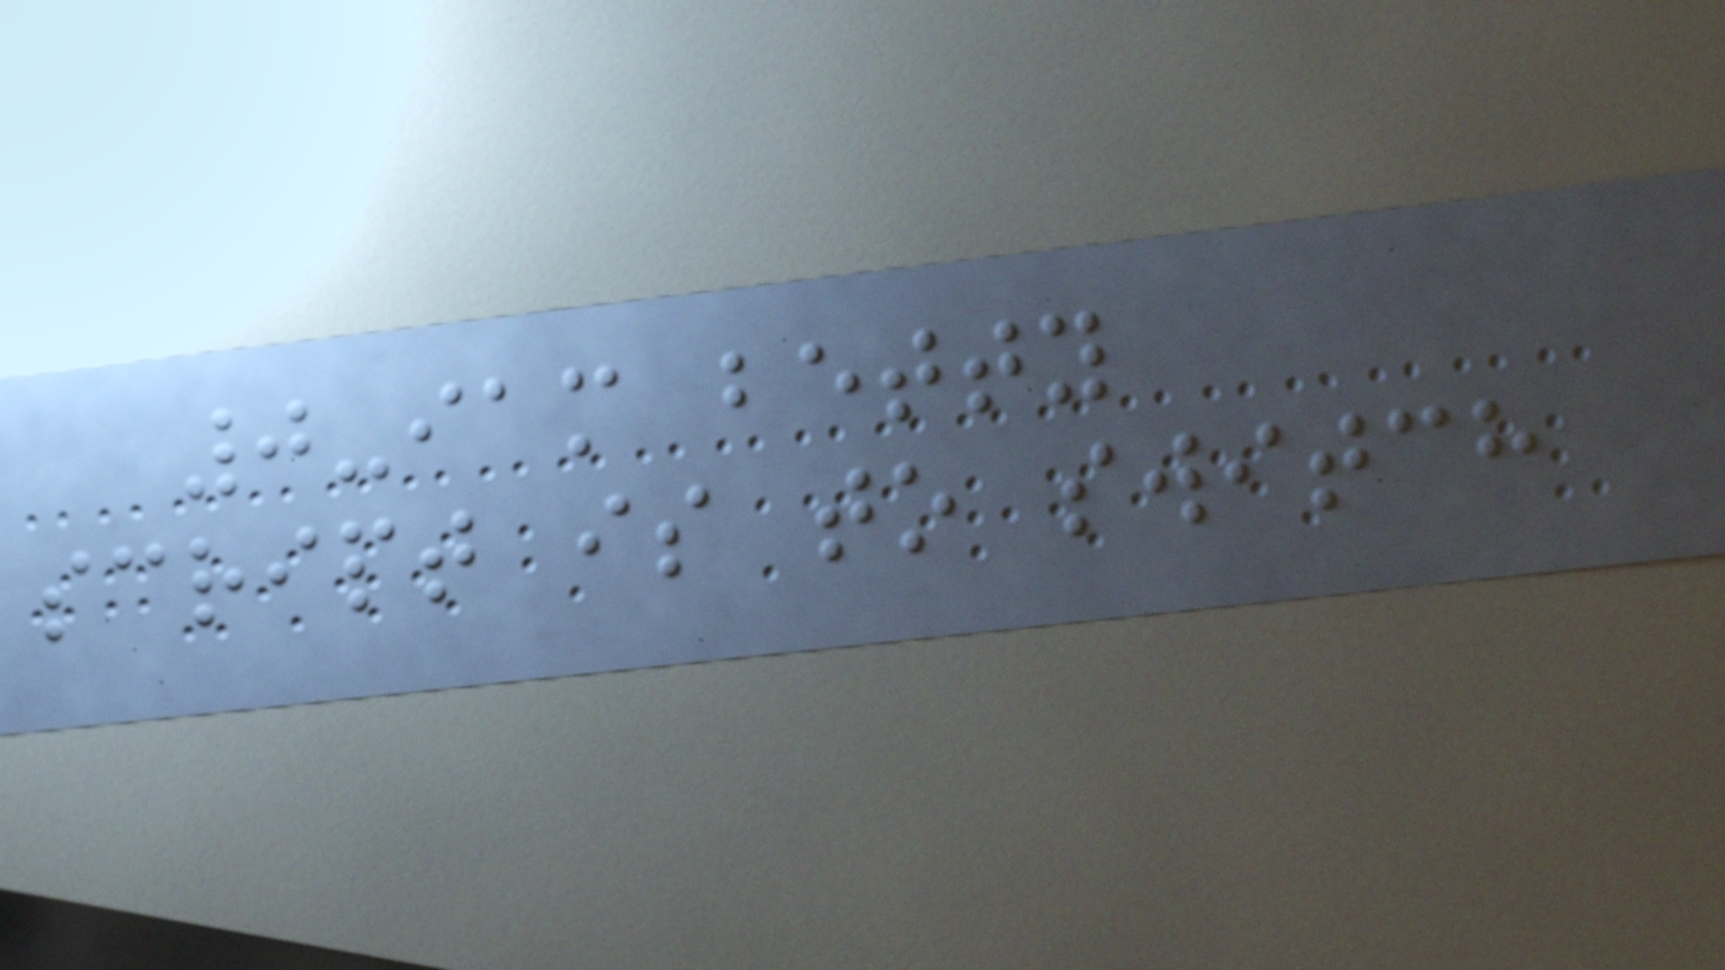0-iam betty
script is to switch
